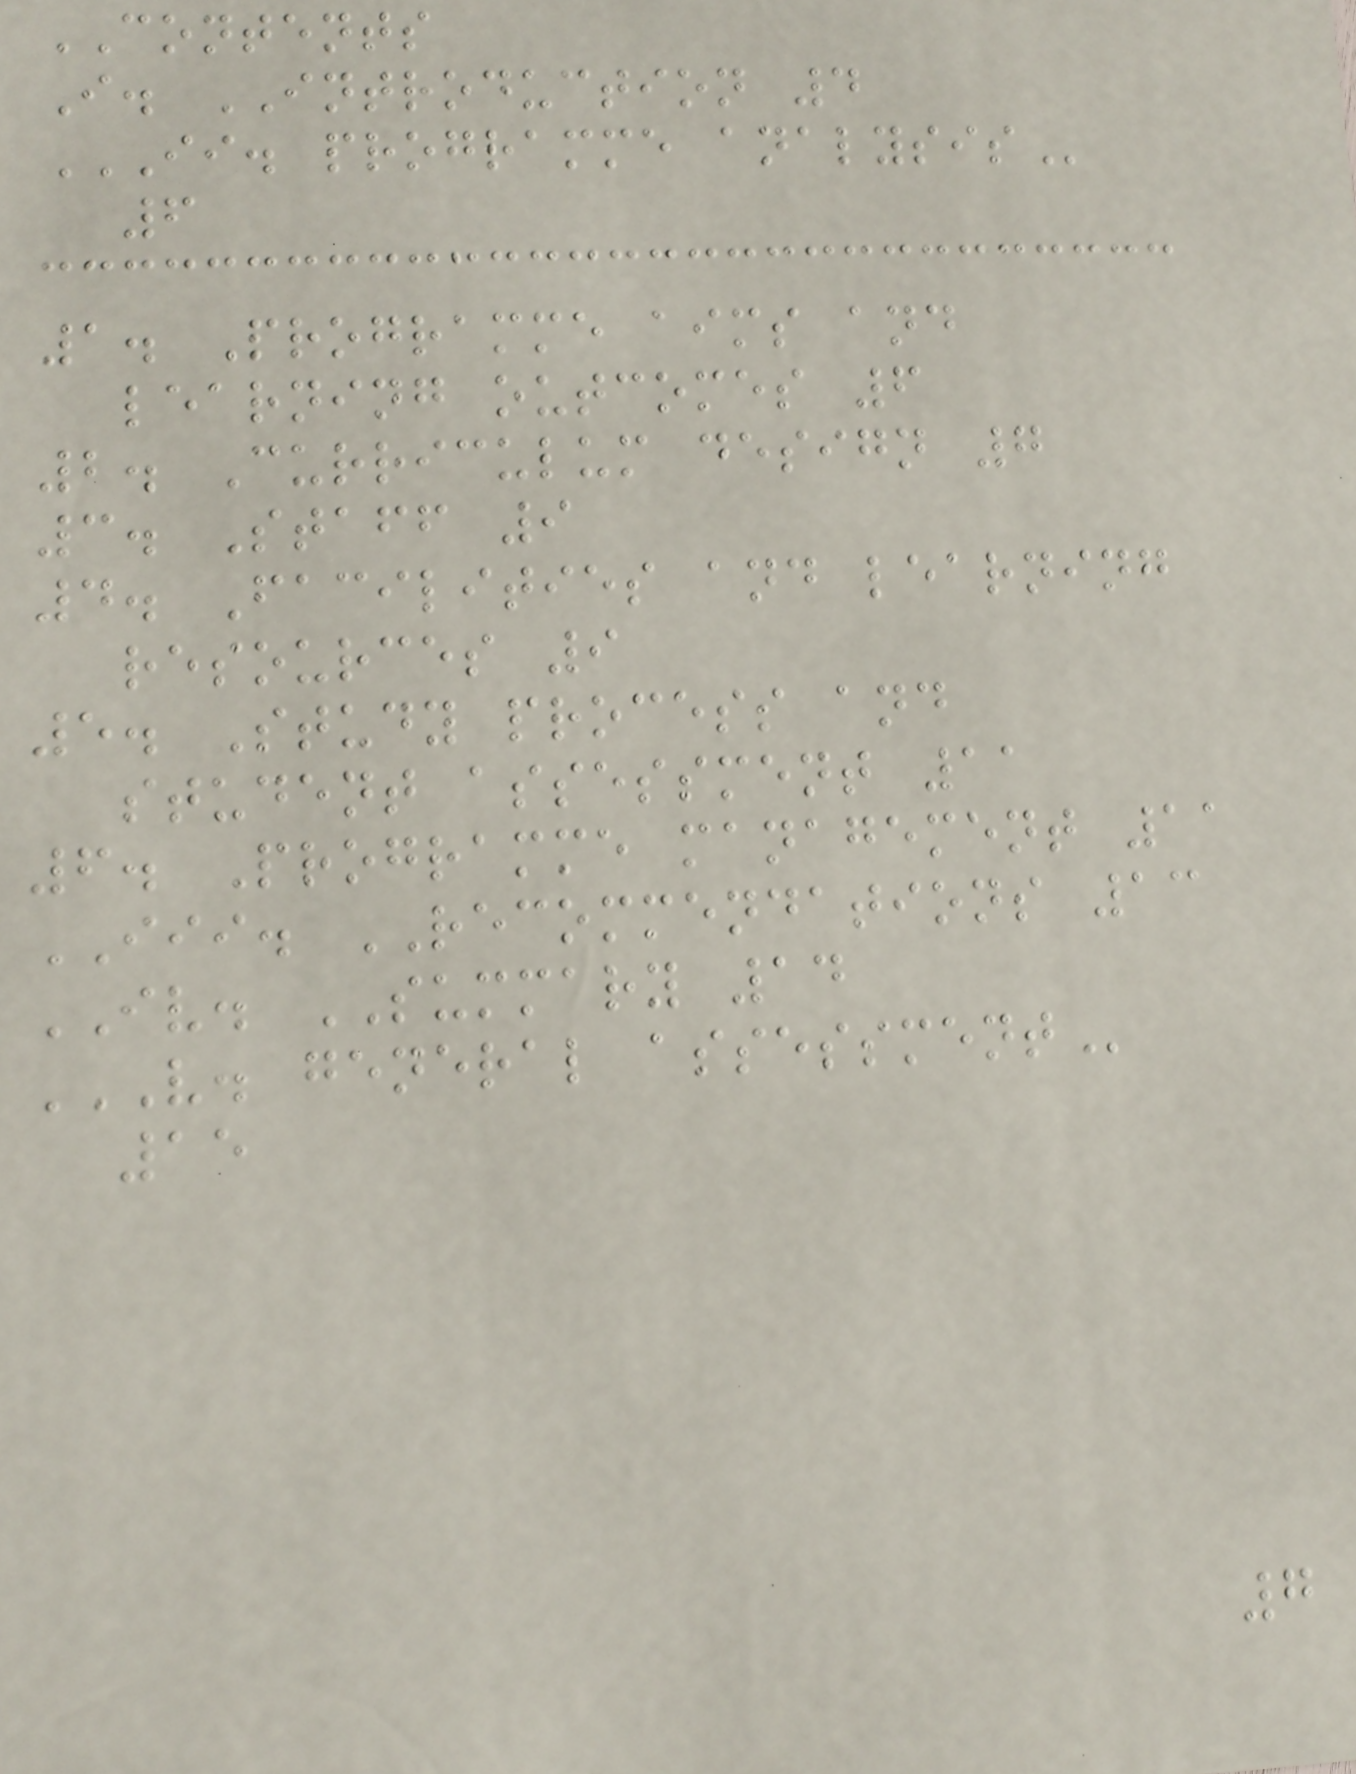CONTENTS
I. INTRODUCTION 4
II. PROGRAMME ANALYSIS
6
1. Programme aims and
learning outcomes 6
2. Curriculum design 7
3. Staff 9
4. Facilities and learning
resources 9
5. Study process and
student assessment 11
6. Programme management 11
III. RECOMMENDATIONS 13
IV. SUMMARY 14
V. GENERAL ASSESSMENT
15
7
